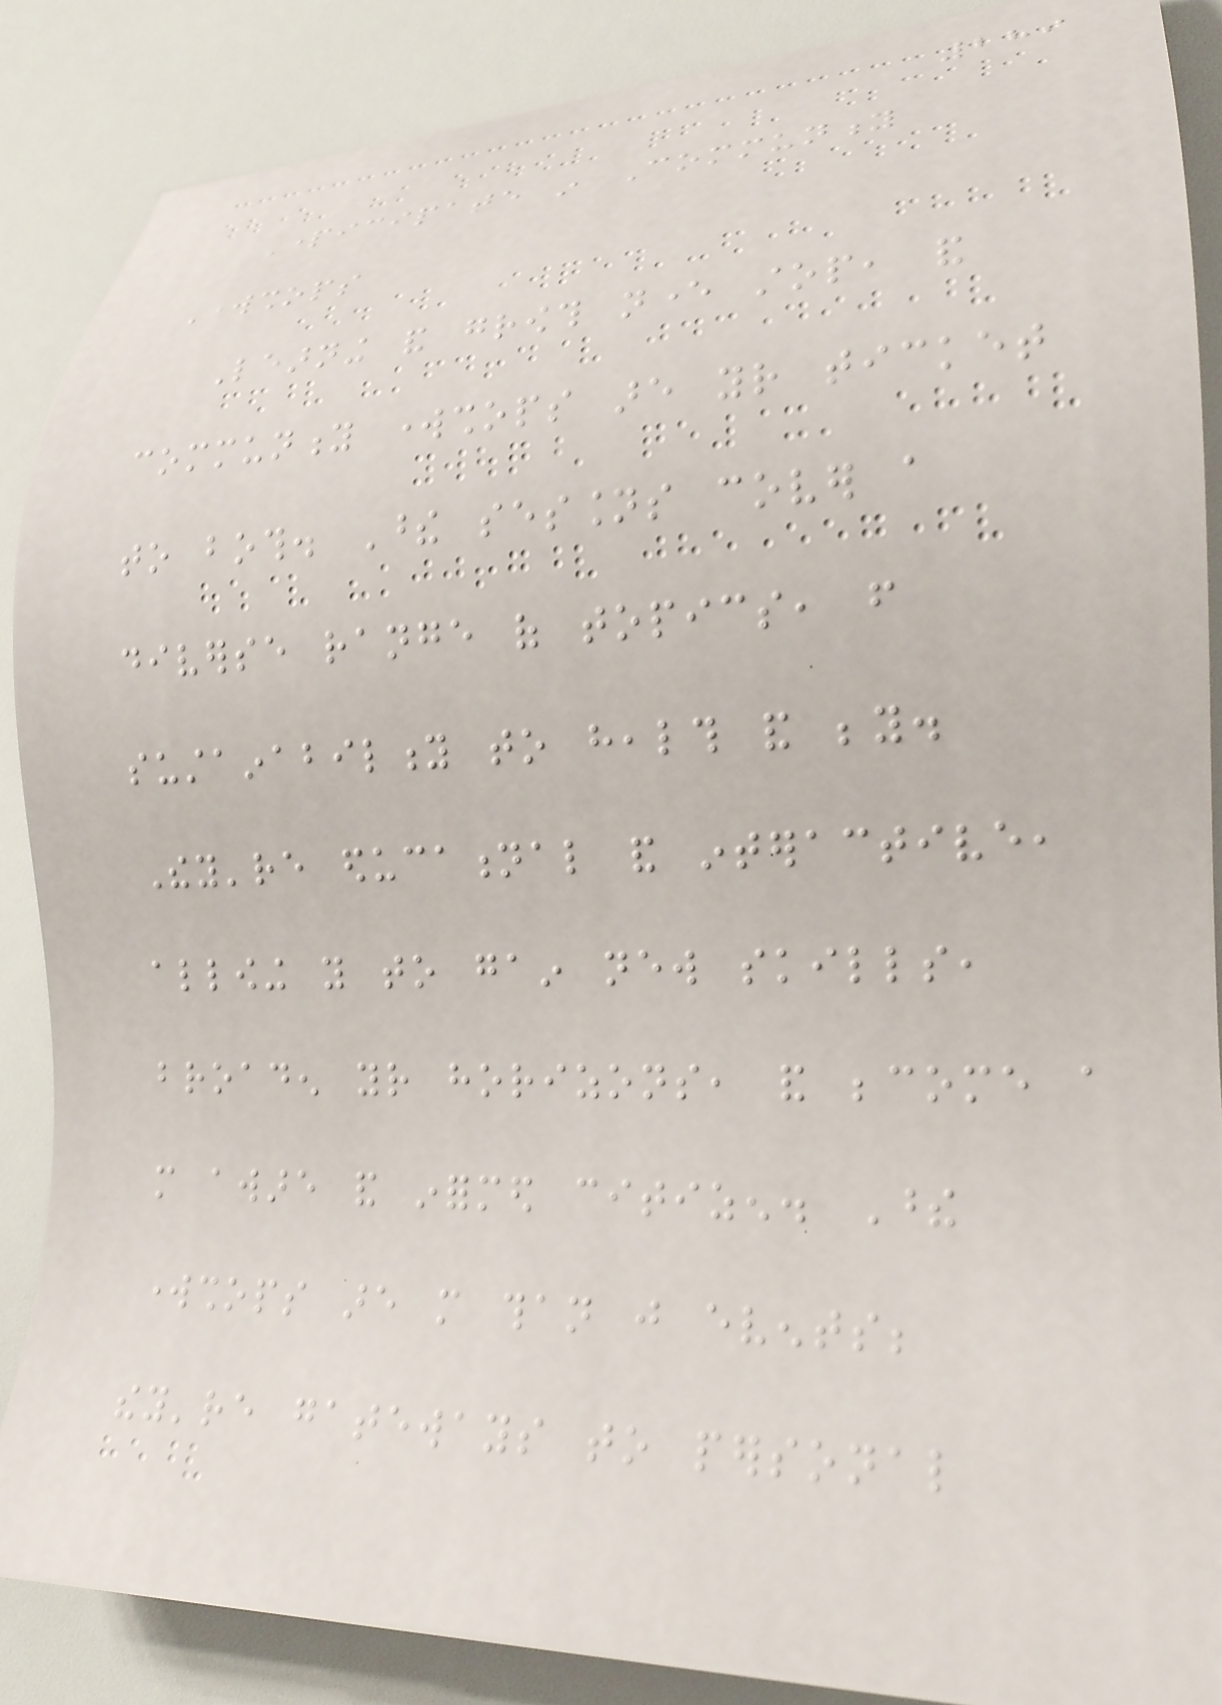289
Participate in Community
Workshops
Learning and growth never stop, and
community workshops are your ticket
to both. These sessions cover a
diverse range of topics, from
sustainability to health and beyond.
They're educational and interactive,
allowing you to gain new skills,
broaden your horizons, and become a
more aware and informed citizen. These
workshops are more than just events;
they're gateways to personal
